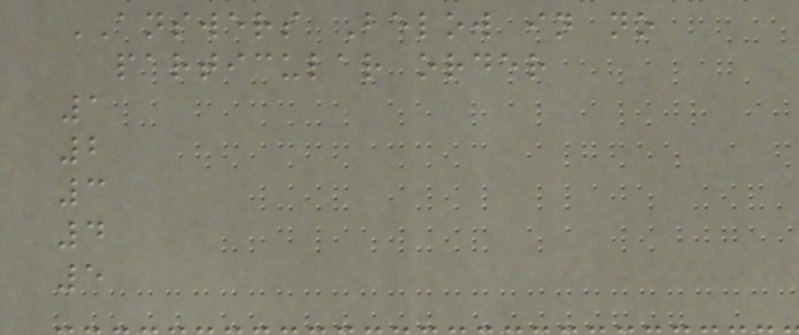ANSWERS Below in no
particular order
1
2
3
4
5
